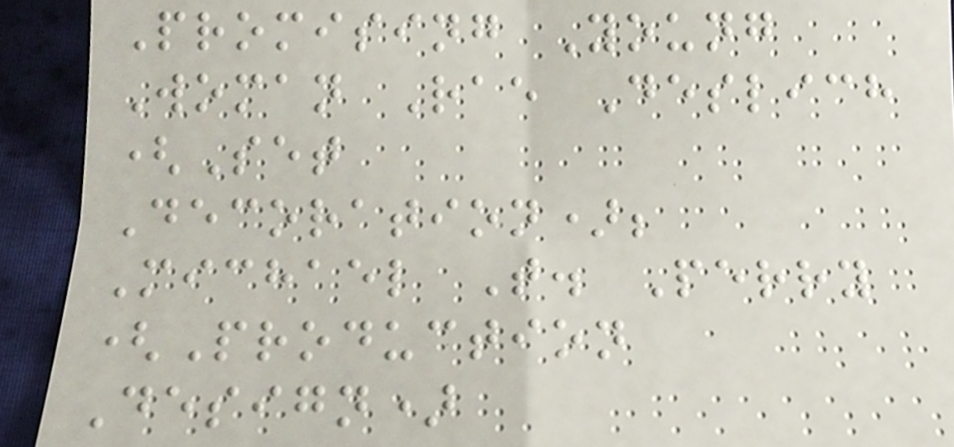Promising Young
Woman Rae Deslich
(Set
Decoration);
Michael T. Perry
(Production
Design)
